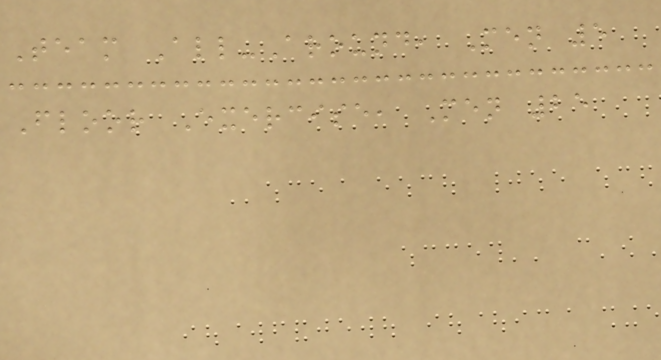Team All-Around, Men 5
Floor Exercise, Men 25
